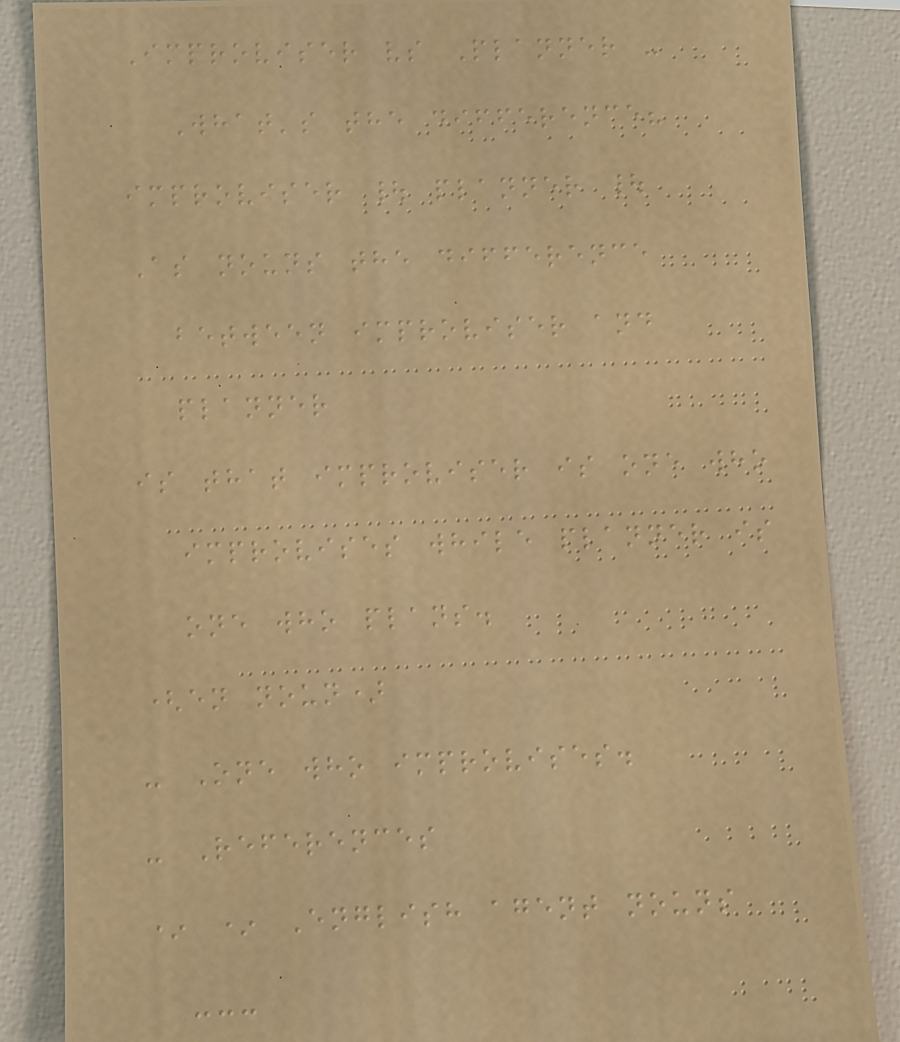Improviser vs Planner -
What's the difference?
improviser | planner |
As nouns the difference
between improviser and
planner
is that improviser is one who
improvises while planner is
one who plans.
(en noun)
- One who improvises.
- References
* * English agent nouns
---
